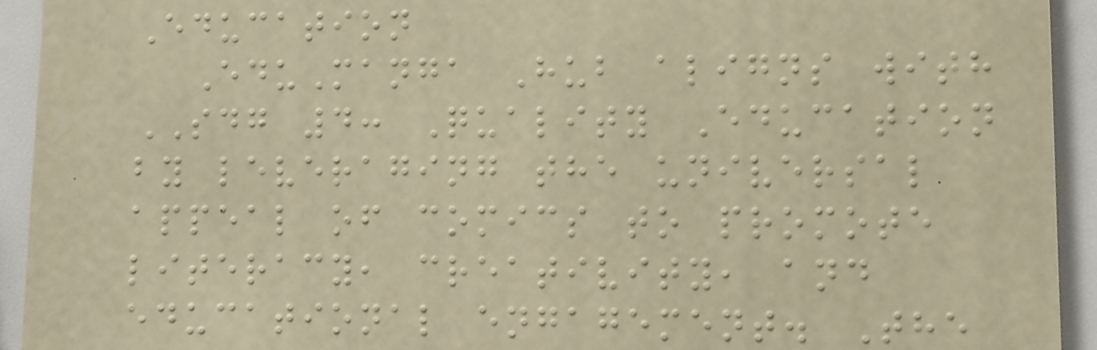Education
EduManga Hub aligns with
SDG 4: Quality Education
by leveraging the universal
appeal of comics to promote
literacy, creativity, and
educational engagement. The
